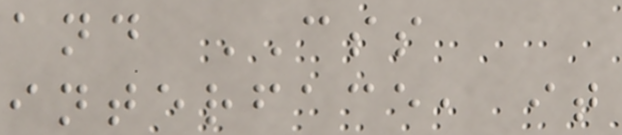and CSS
interface, it
